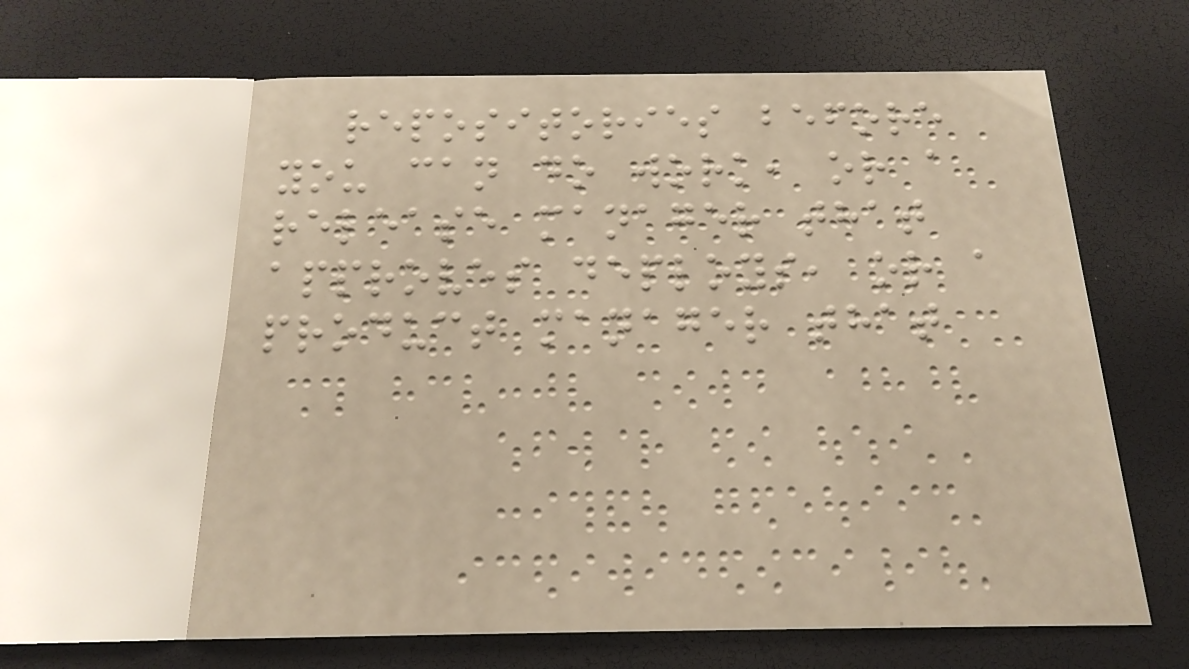repositories before
you can do work, or a
release manager that
approves deploys, or a
product manager that
